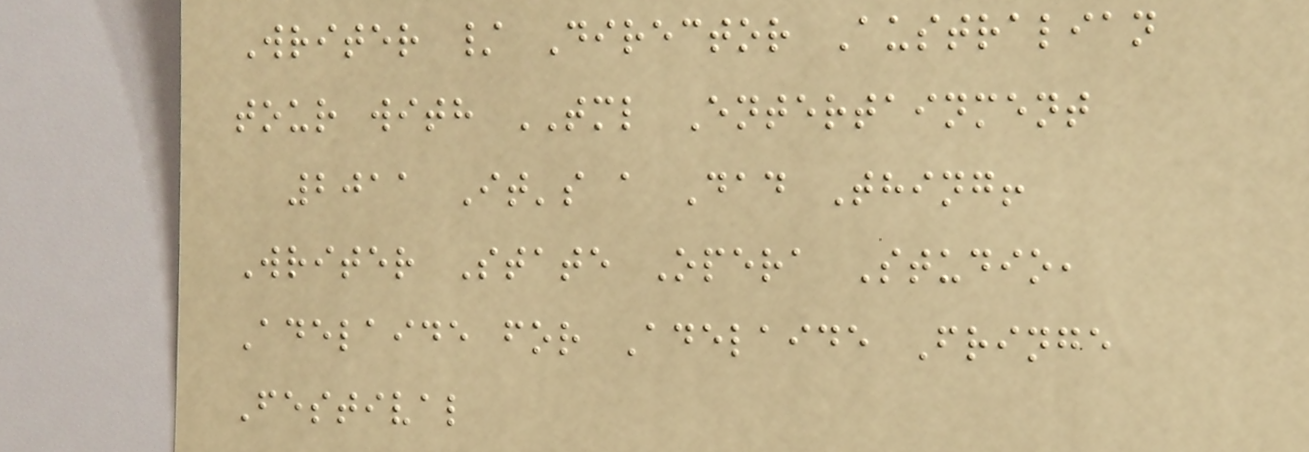Writer / Director Australian
tour with TML Entertainment
2011 It's a Dad Thing!
Writer State Opera Studio,
Adelaide for Adelaide Fringe
Festival
